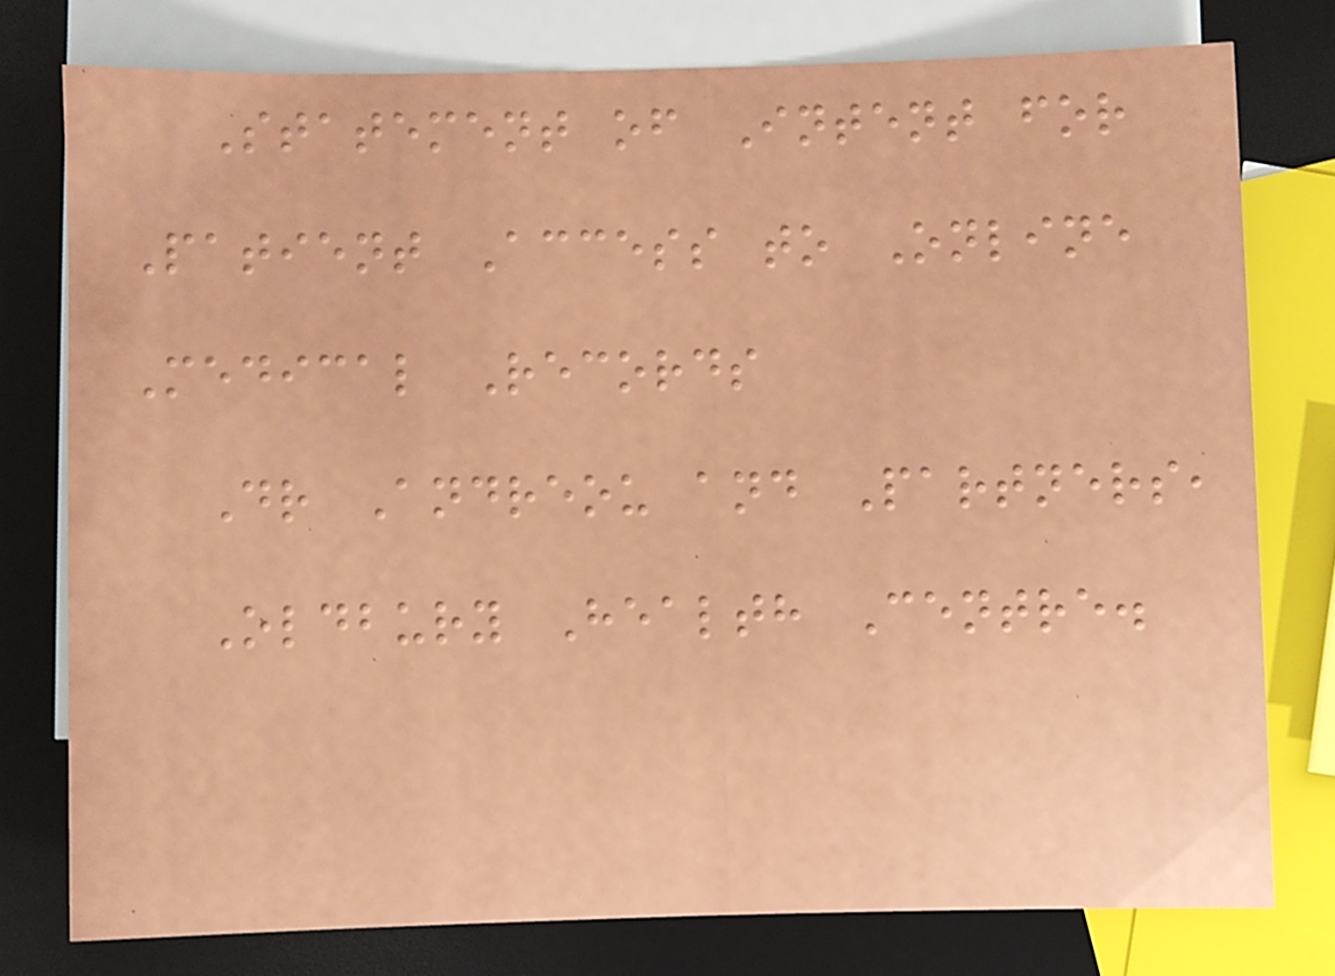Statement of Intent for
Patient Access to Online
Medical Records
Dr Andreou and Partners,
Oldbury Health Centre.
